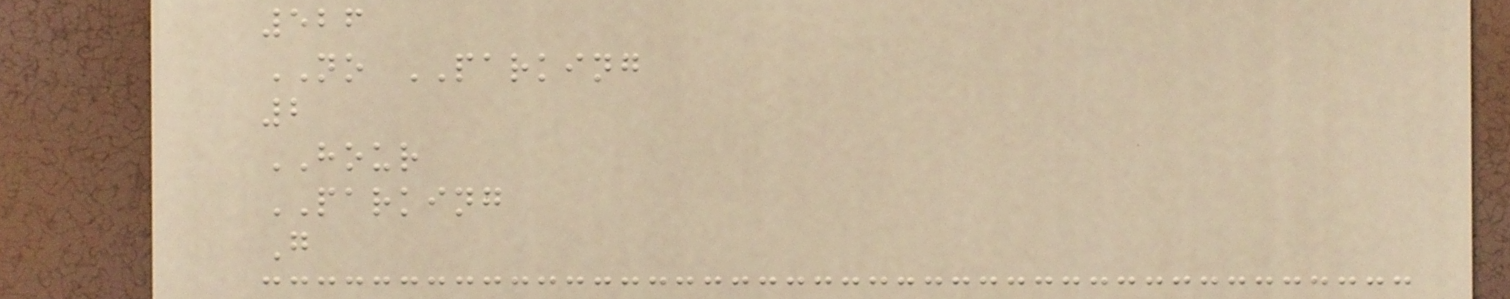526
NO PARKING
2
HOUR
PARKING
G
